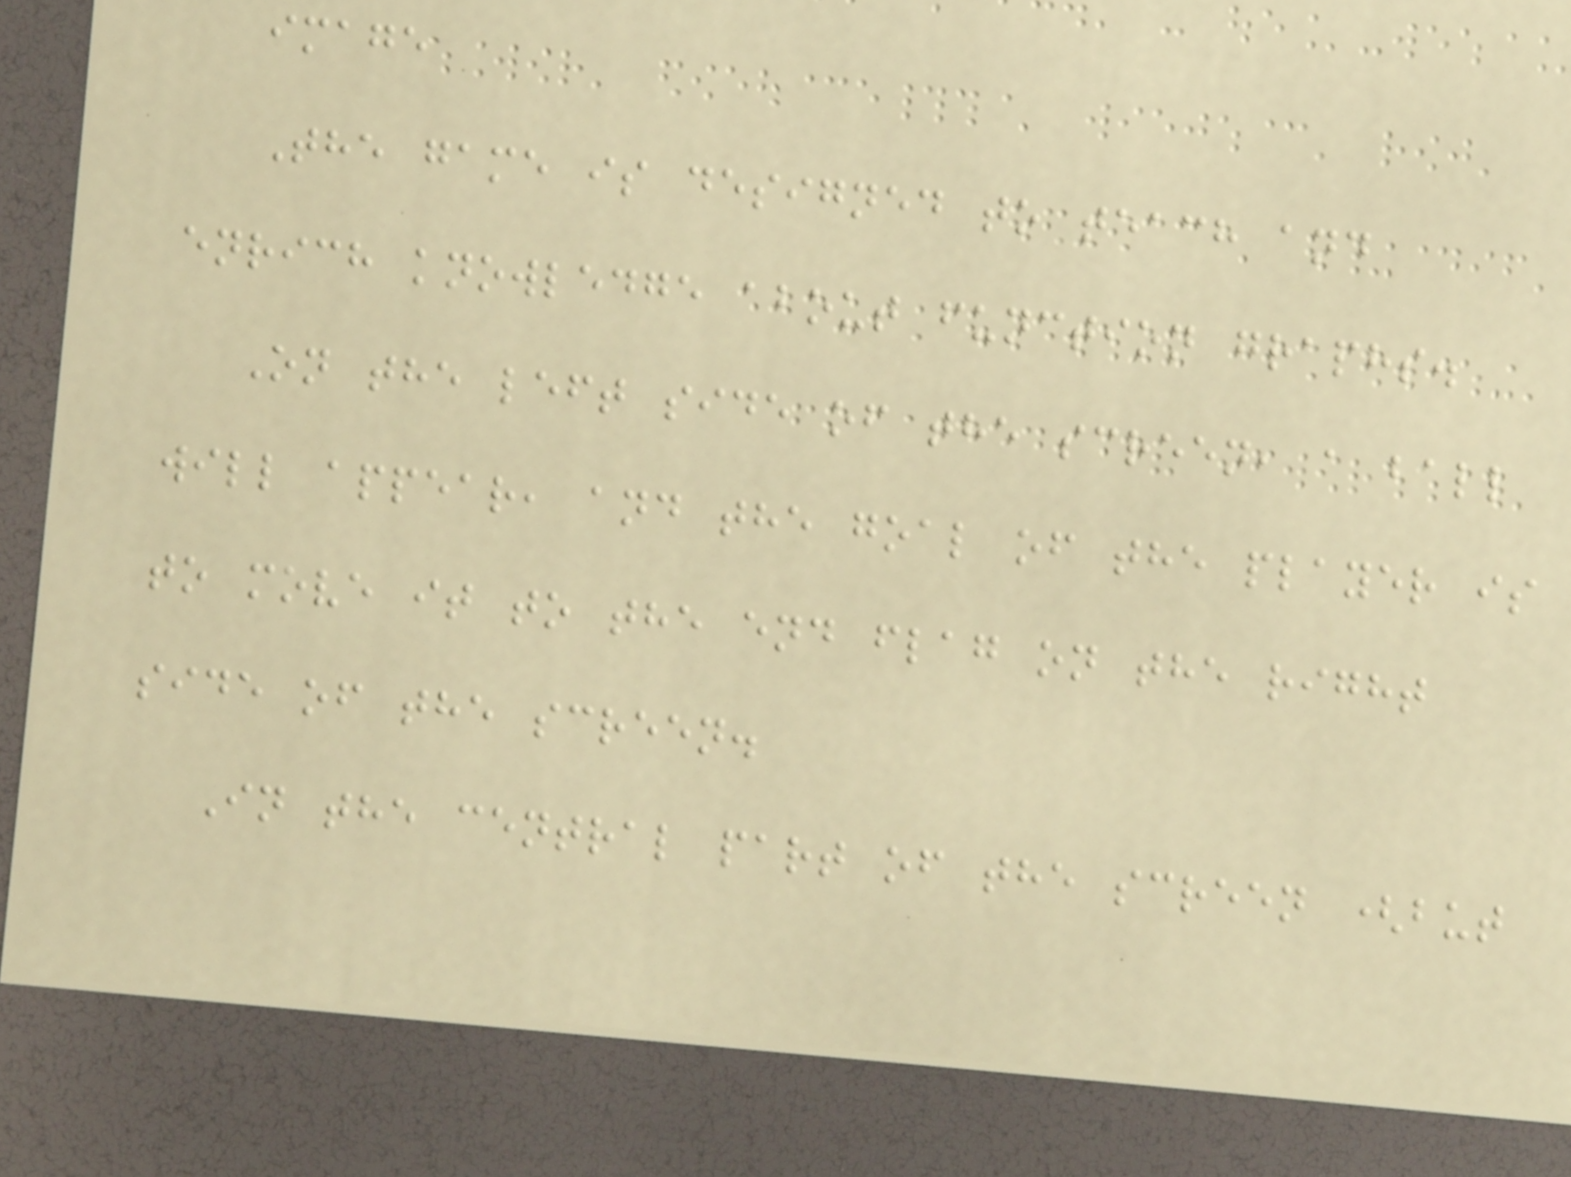image
The game is designed to teach and
enrich knowledge about function graphs.
On the left side of the screen, a ball
will appear, and the goal of the player is
to move it to the end flag on the right
side of the screen.
In the central part of the screen (but
